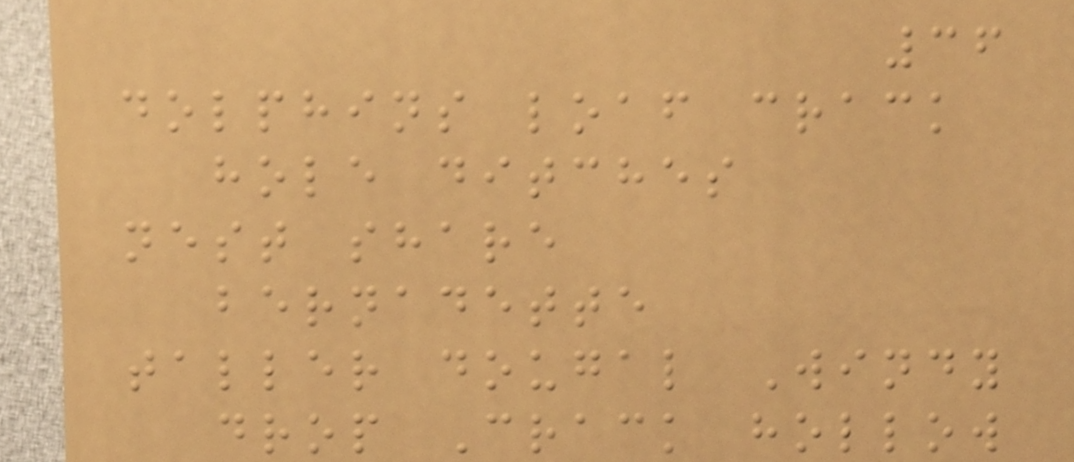36
dolphins loaf crack
hole ditches
nest share
bernadette
taller dougal Windy
drop Crack hollow
